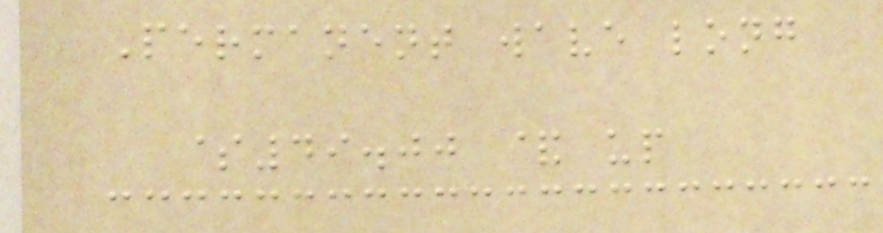Permanent wave long
$49.00 & up
